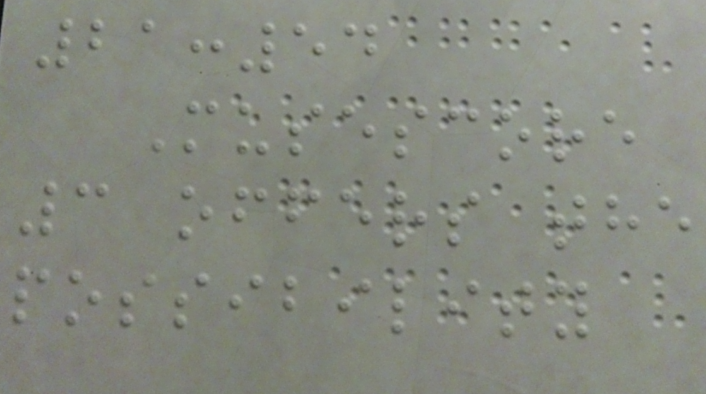21:54
Musescore
3 offers the
possibility
